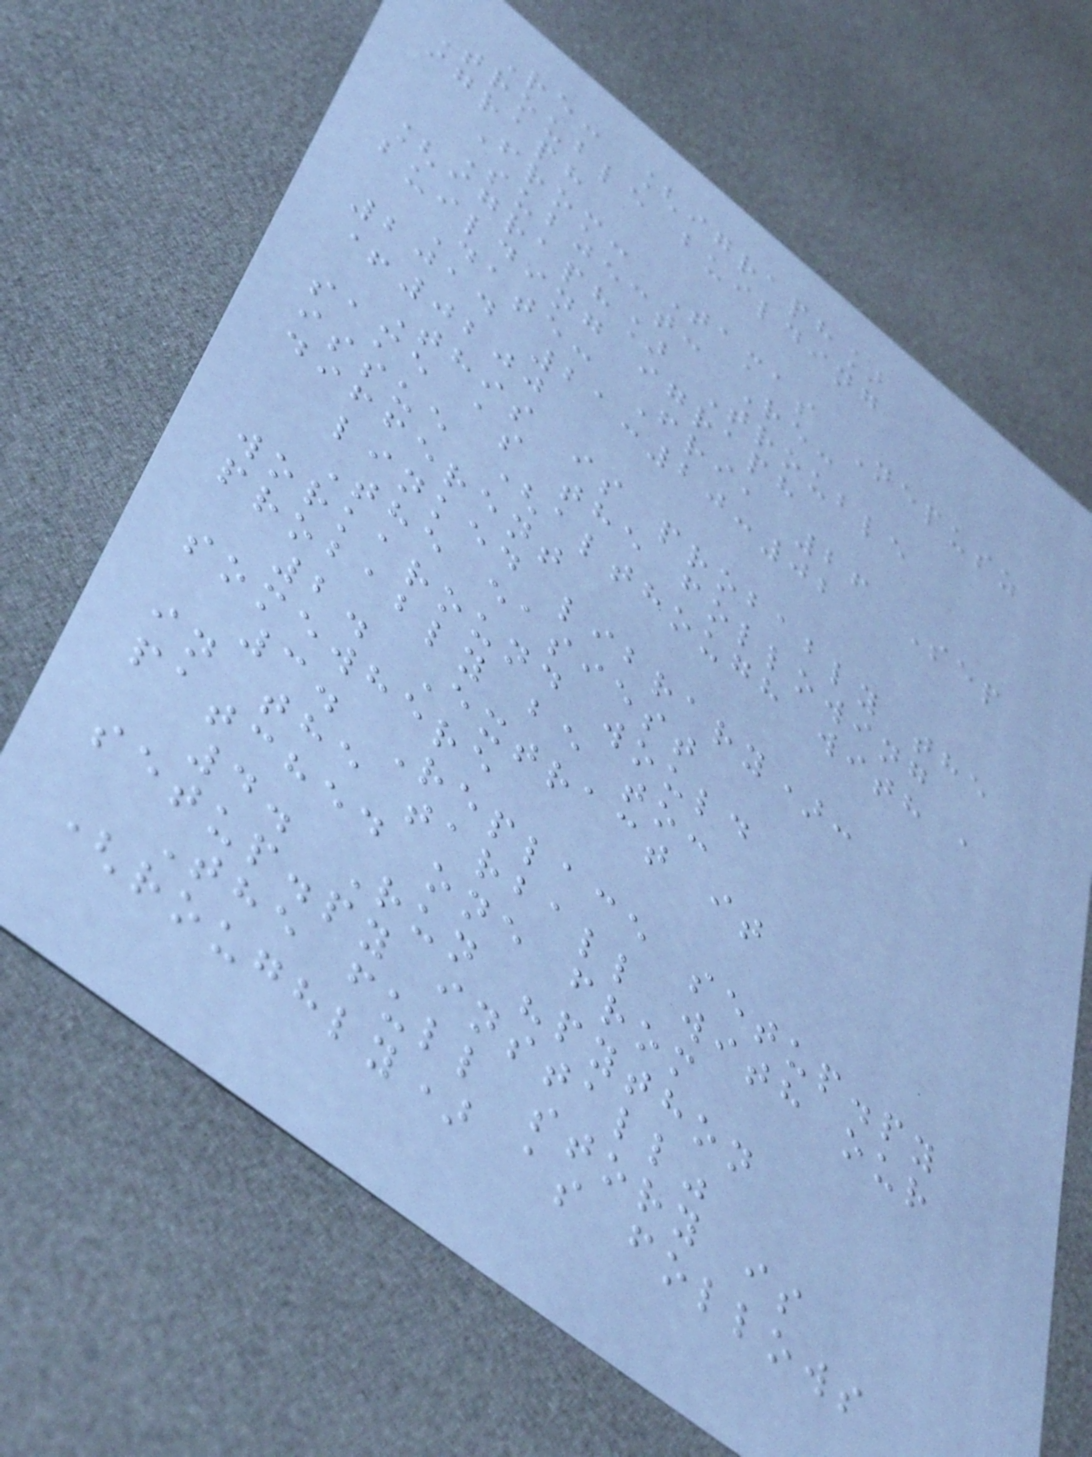Re: [igraph]
Trouble building
igraph
From: Tamas Nepusz
Subject: Re:
[igraph] Trouble
building igraph
Date: Fri, 26 Sep
2014 21:20:02
+0200
This is probably the
same as the following
issue (although with a
different
linked library):
The easiest
workaround would
probably be to:
2. Extract it
somewhere
3. Replace setup.py
in the tarball with our
patched one from
4. Run "python
setup.py install"
The full story is
(roughly) as follows
